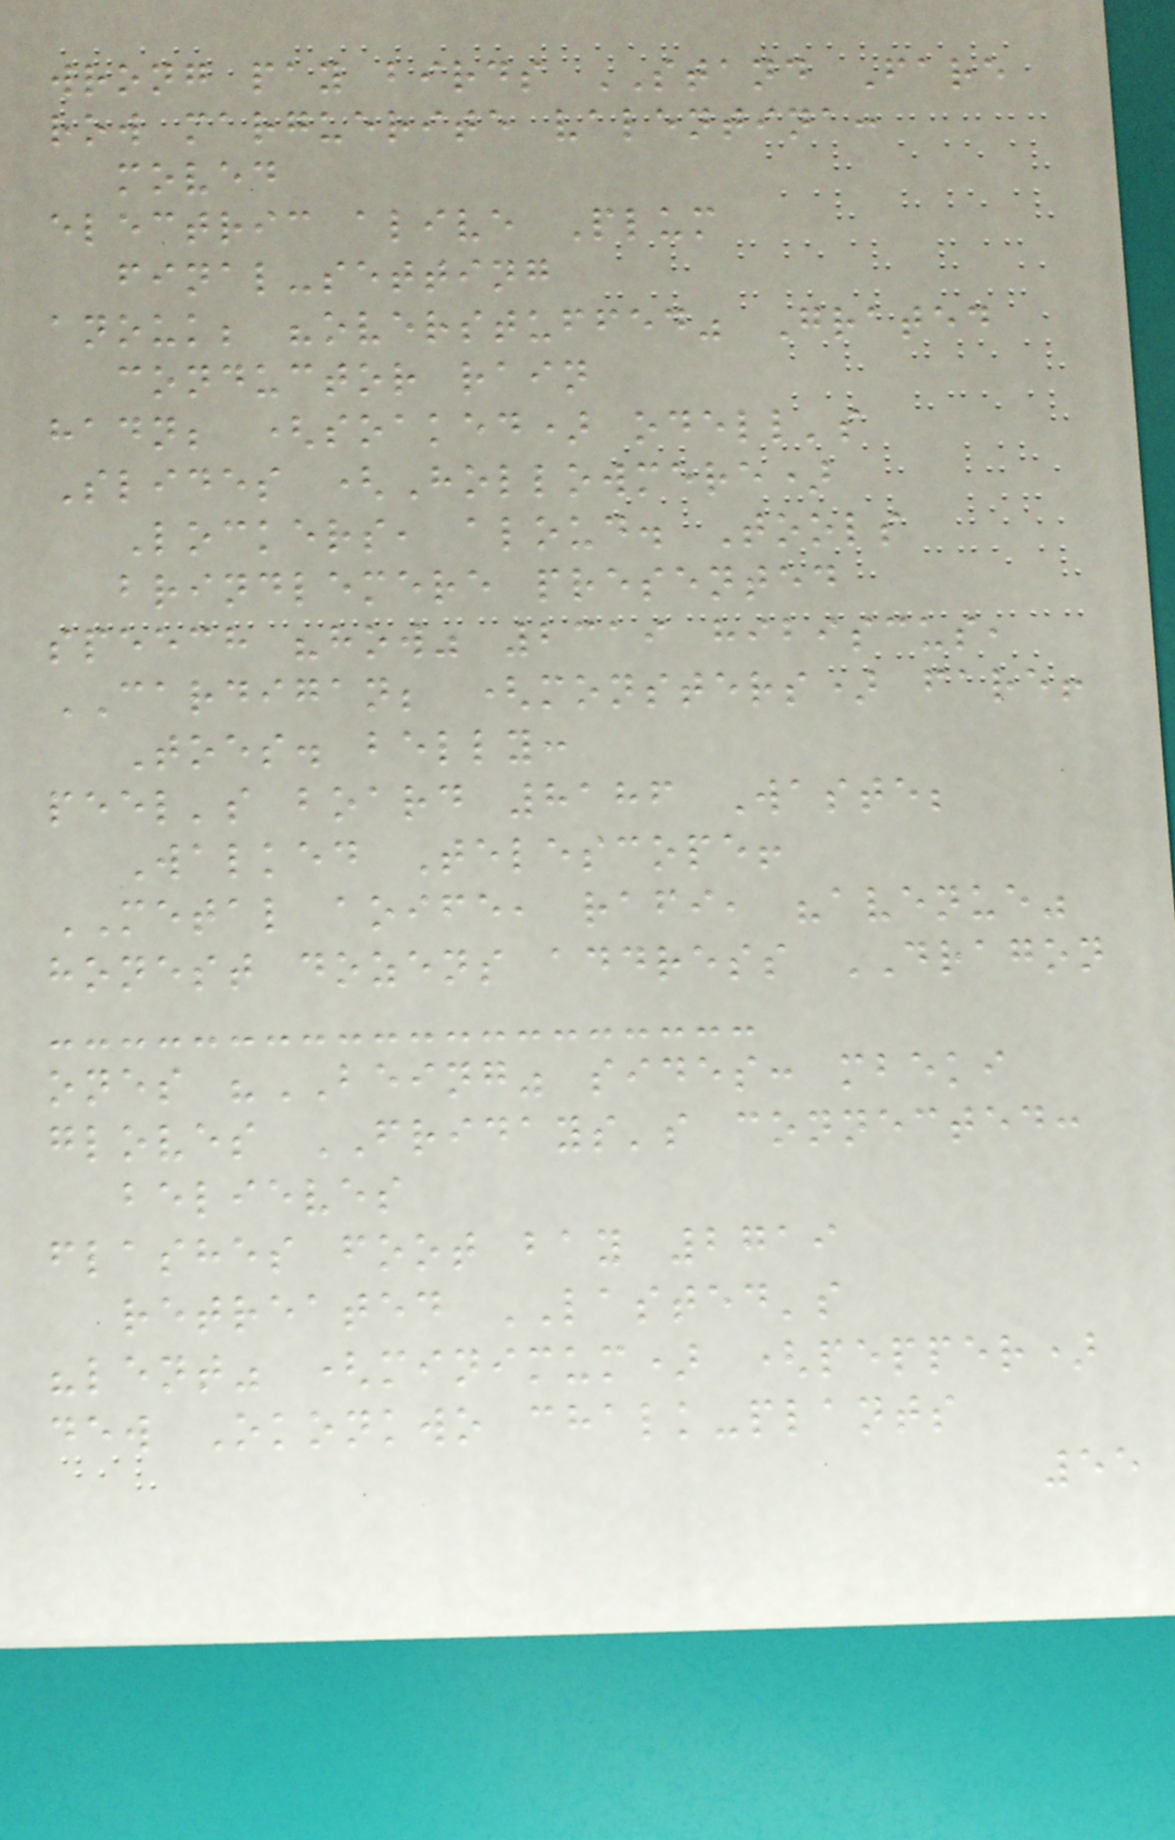wrong pay birds STAND Fare
row marguerite valentina:
moved
electric alive Plum
final-setting
anouk; "overstuffed" Grated
conductor rain
hadn; (soaked) odell's
Slides (Hollowmere)
Lockers, aloud. Tools
brindlemere presented
speech "how" 2319 hibiscus,
CARDIGAN; (monsters) fare!
Toes. belly:
peel's board 8186 Waste;
Walked Telescope!
METAL aoife, rafi, "avenue"
honest dozens address DRAGON
ones "BEING" sides: mbeki
gloves FRIDAYS's connected:
believes
flashes foot bay 2719
retreated LASTED's
"lent" (minimum) (pepper)
dew Okonkwo chalk-plants
55
